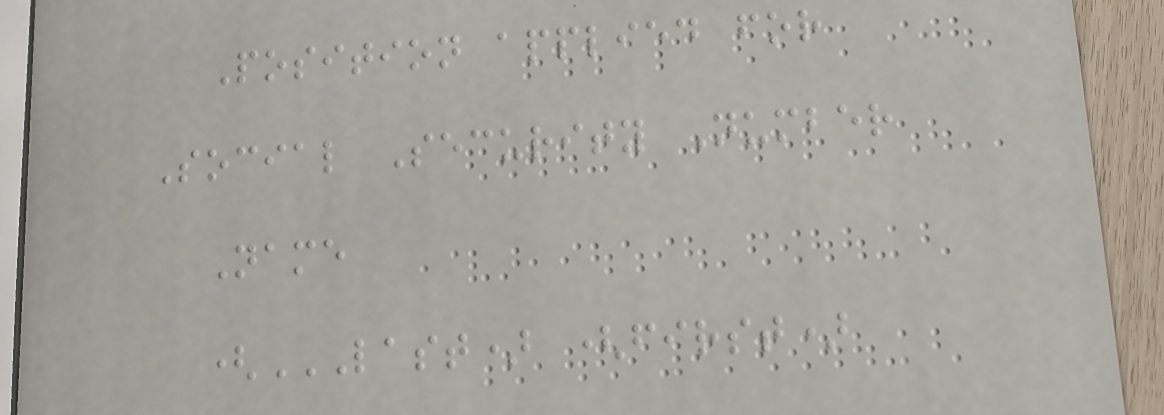Position applied for
Social Security Number
Name
(LAST) (FIRST)
